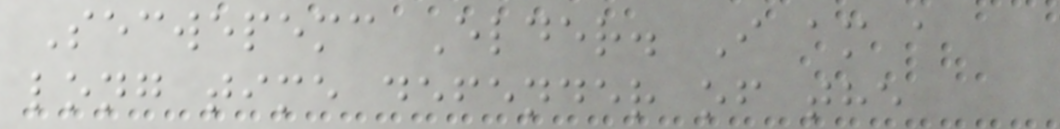Secwepemc Elder. I am a
long time defender of the
